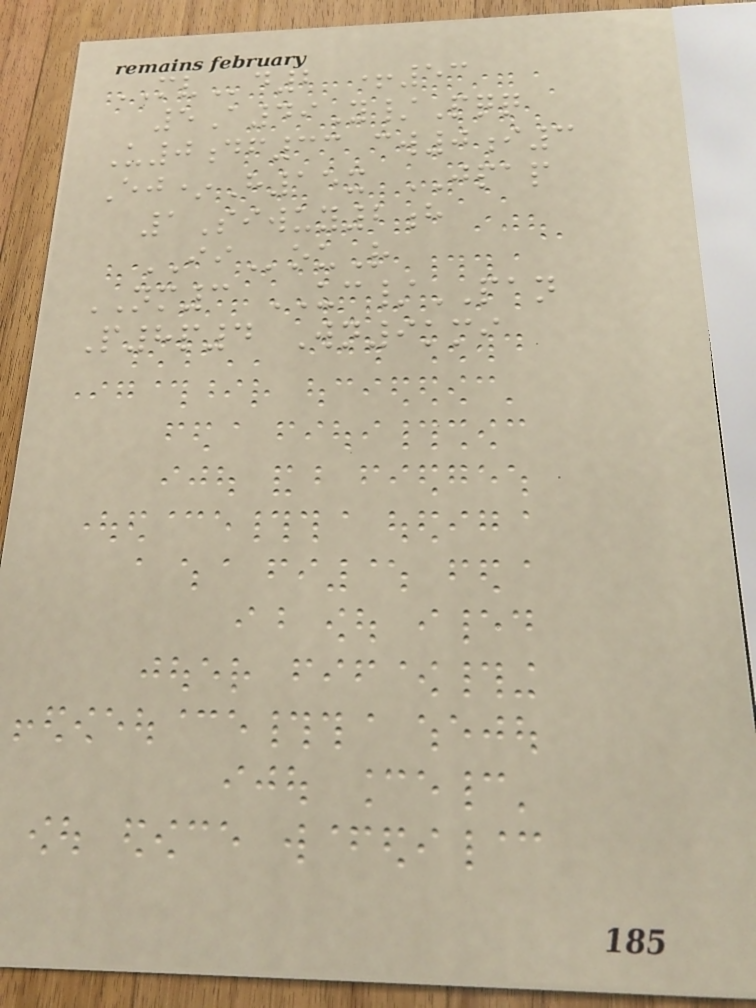MVd2 +53
5A49Y/Pqq
U0df33 cw0i3
Ej*H15x JPAP
1Siwuy2h
IIouR
NM3 UC/PAN
P8p4 Wn9kmi
